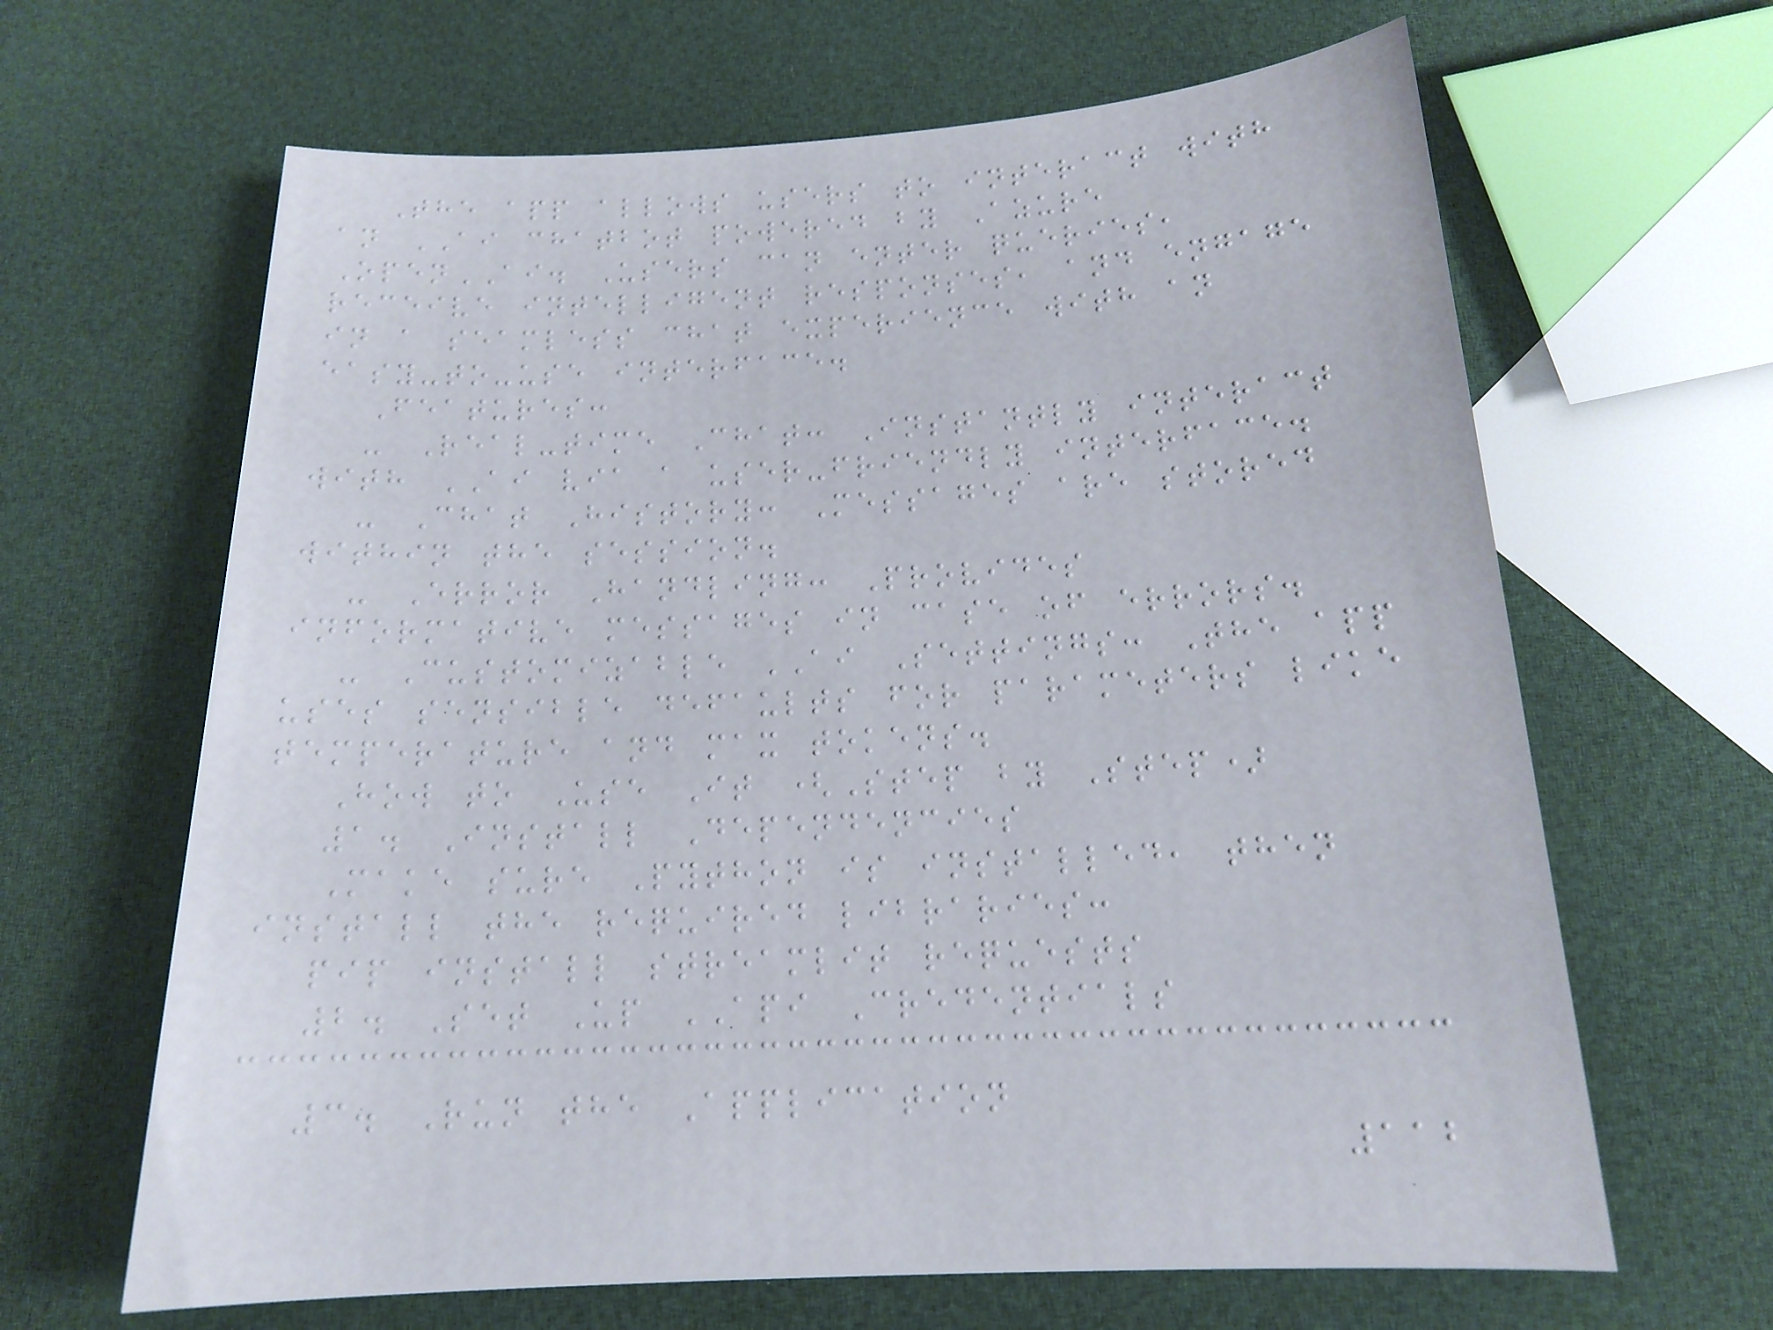The app allows users to interact with
an AI chatbot powered by Azure
OpenAI. Users can enter queries,
receive intelligent responses, and engage
in a seamless chat experience with an
easy-to-use interface.
Features:
- Real-time Chat: Instantly interact
with AI via a user-friendly interface.
- Chat History: Messages are stored
within the session.
- Error Handling: Provides
informative messages in case of errors.
- Customizable AI Settings: The app
uses sensible defaults for parameters like
temperature and max tokens.
How to Use It (Step by Step)
1. Install Dependencies
Make sure Python is installed, then
install the required libraries:
pip install streamlit requests
2. Set Up API Credentials
3. Run the Application
112
